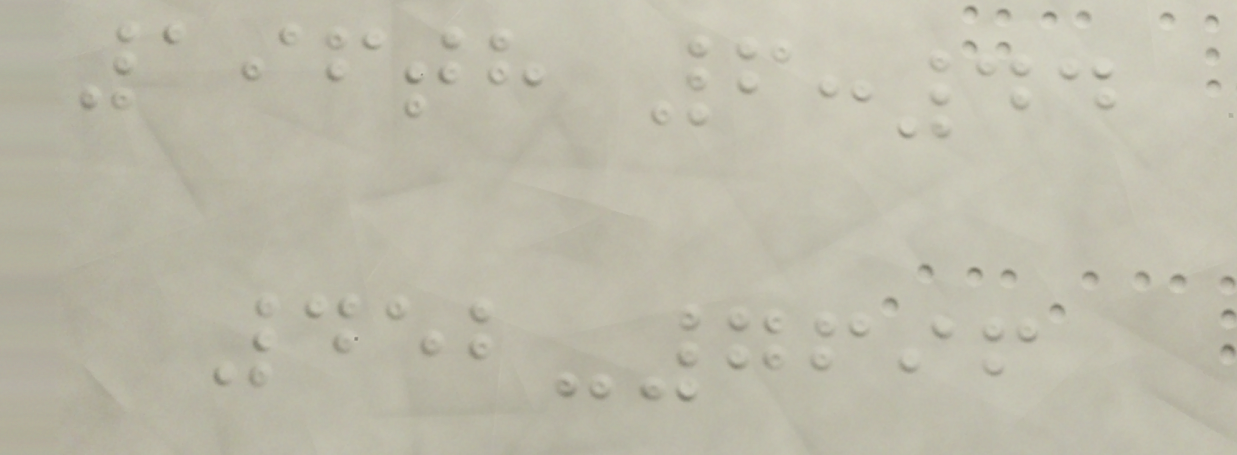196th 6:44
452-7696
